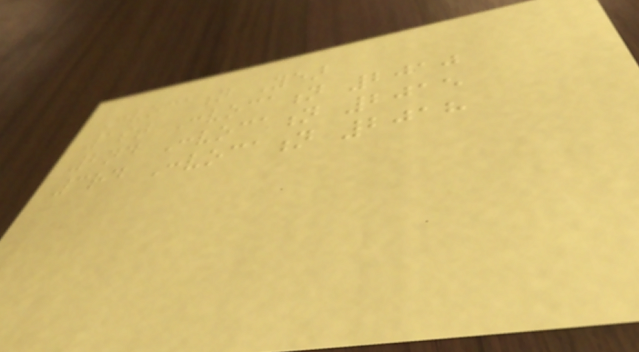Convocation Year
1st Convocation 2010
2nd Convocation 2015
3rd Convocation 2018
